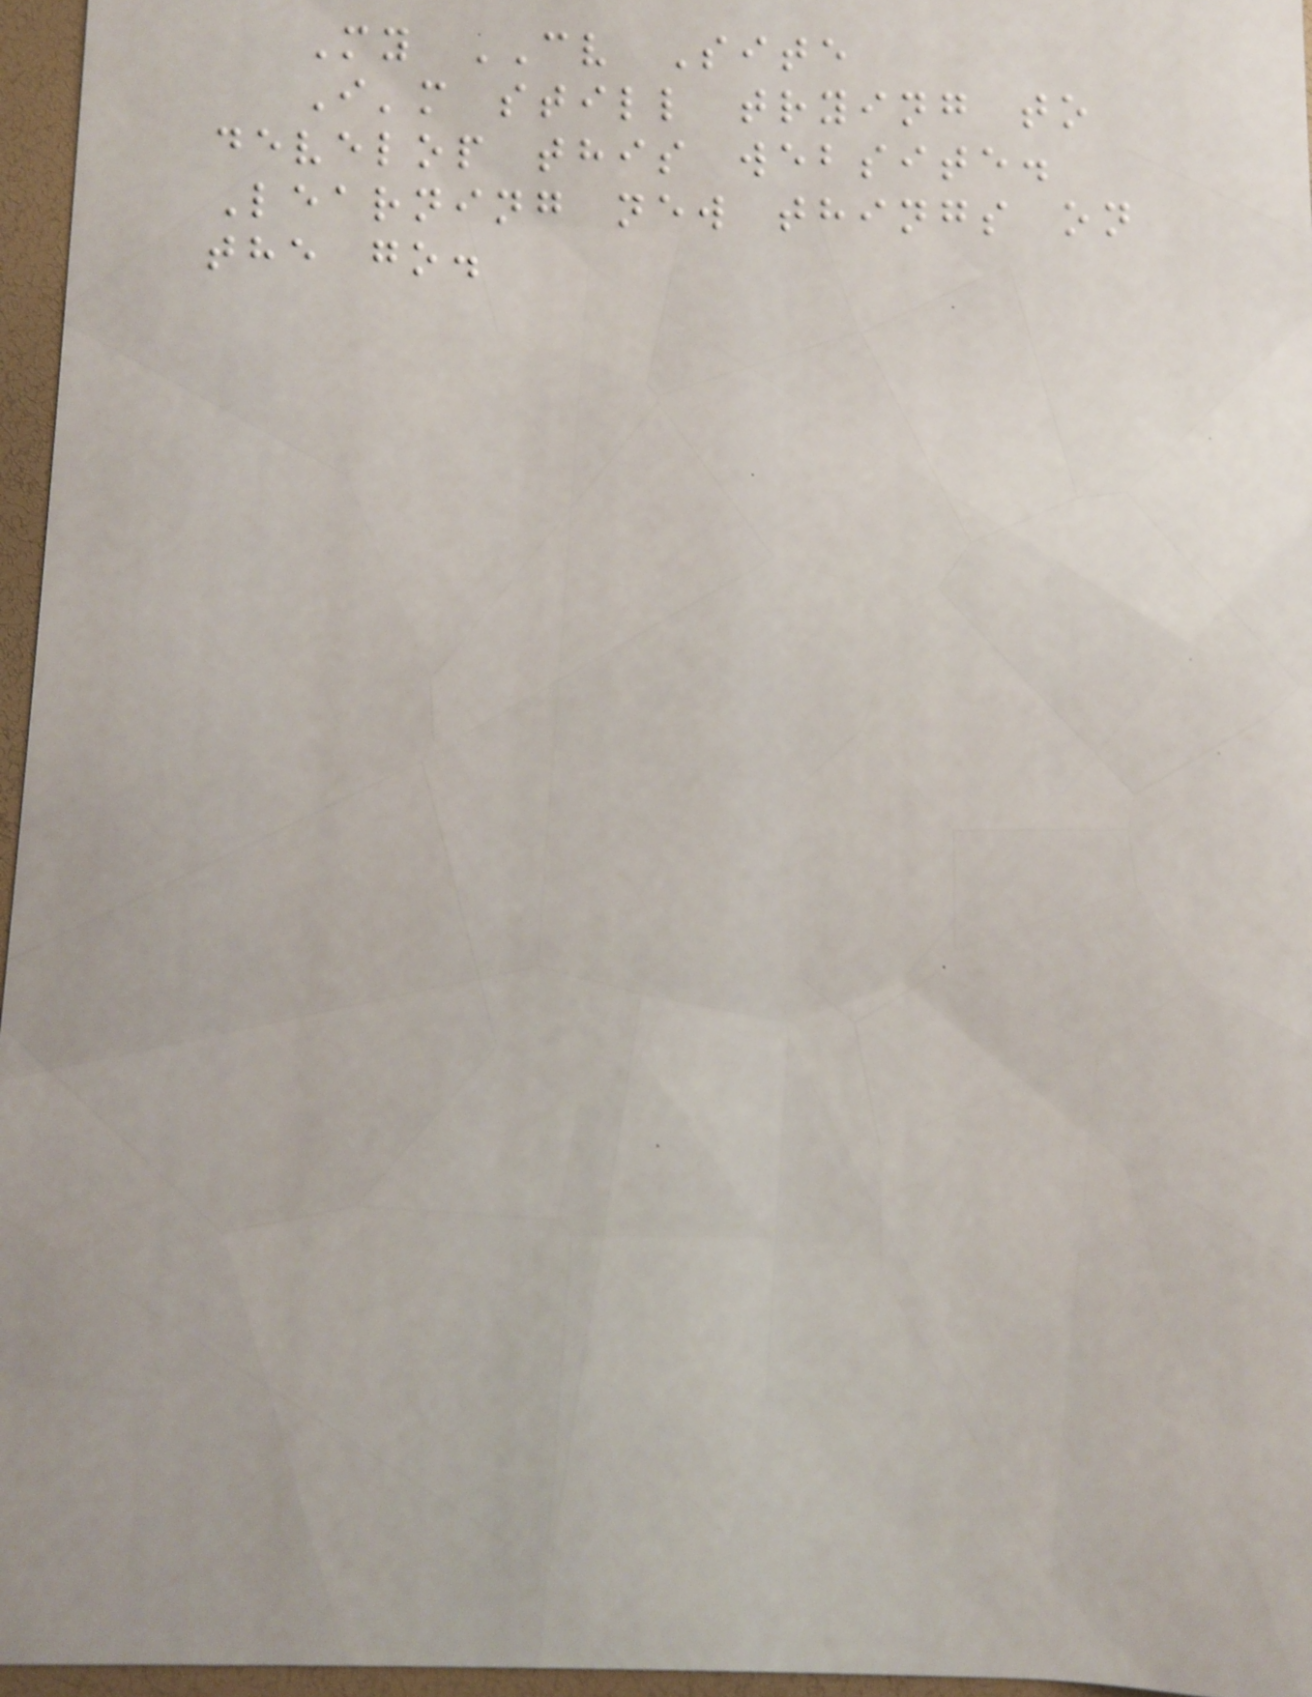My CV Site
I'm still trying to
develop this website.
Learning new things on
the go.
